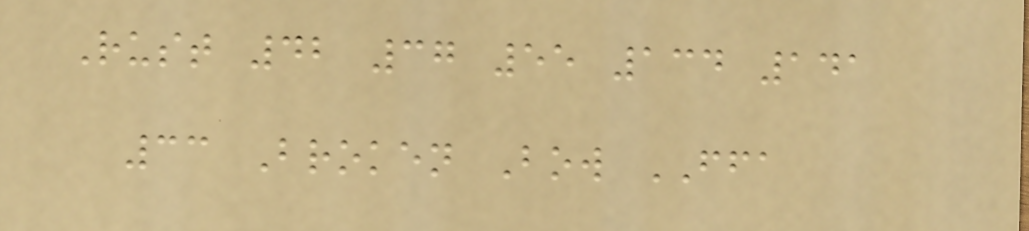Rust 42 37 55 134 141
33 Broken Bow FFA
